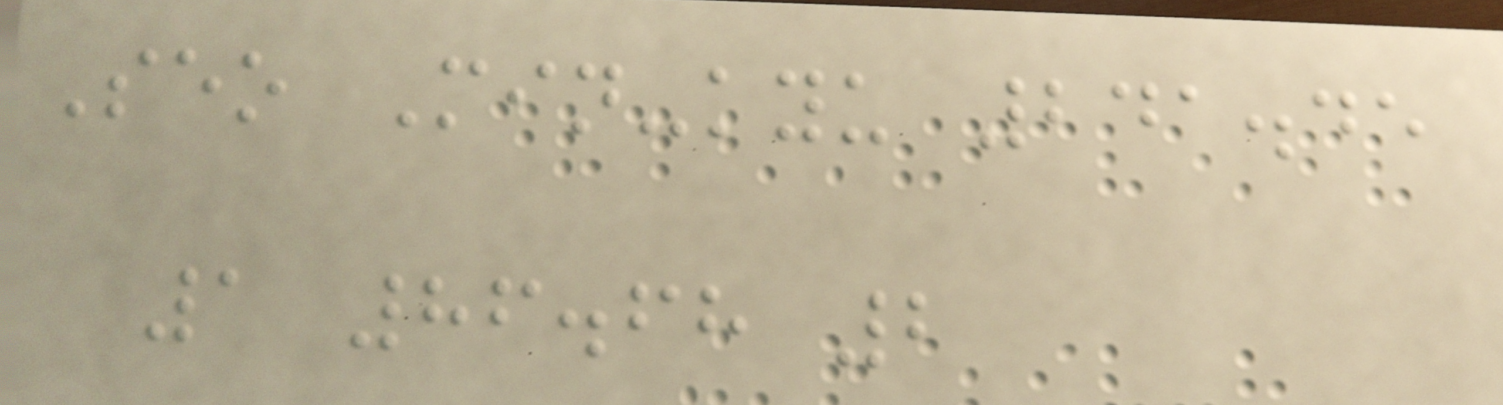Seo Min-kyu 241.45
1 86.68 2
